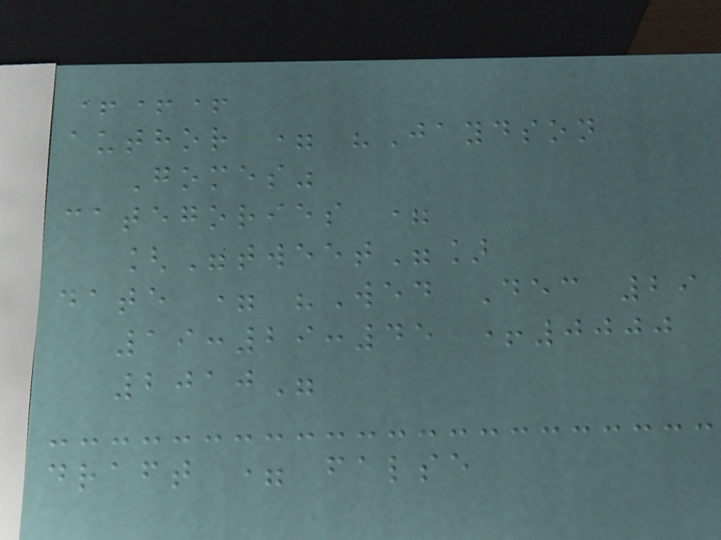+++
author = "Jaydson
Gomes"
categories =
["tweet"]
date = "Wed Dec 29
19:29:45 +0000
2010"
draft = false
